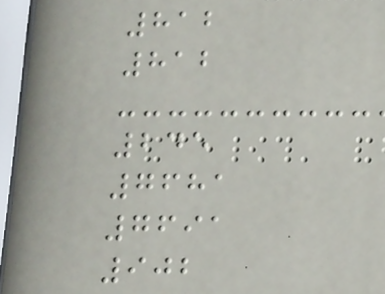812
812
245
7681
7691
902
